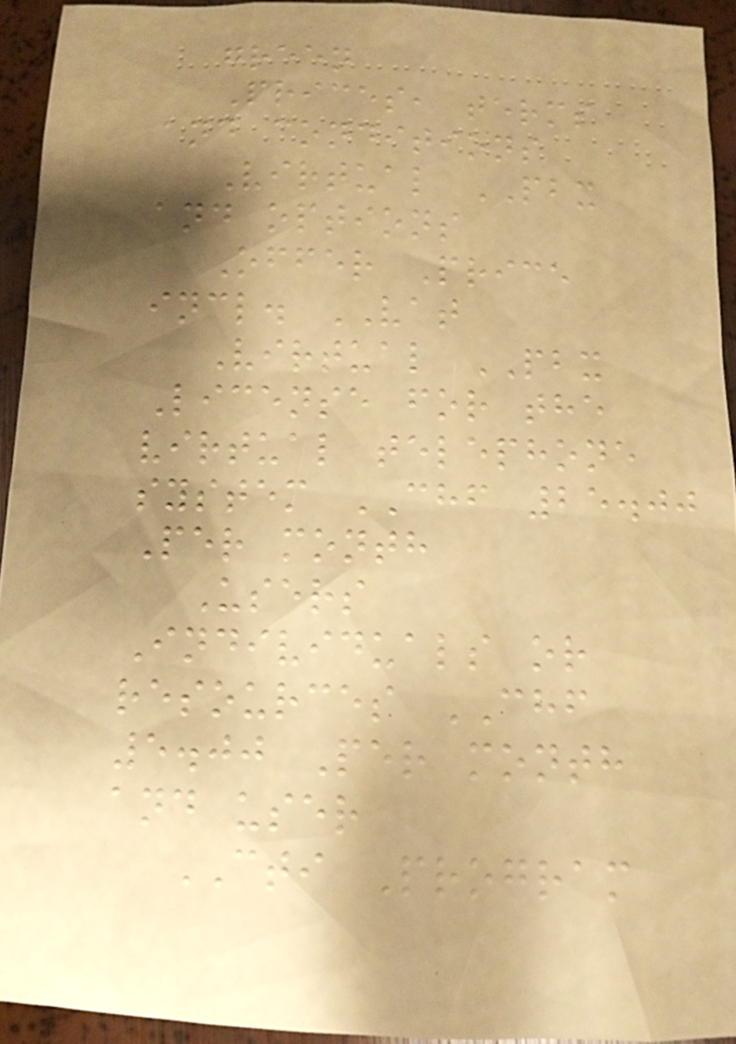green
Prices, terms
and conditions
Virtual PBX
and options
Offer Price
incl. VAT
Virtual PBX
License for the
virtual telephone
system CHF 25.00
Per month
Users
Individuals or
resources CHF
5.00 Per month
and user
CTI Program
